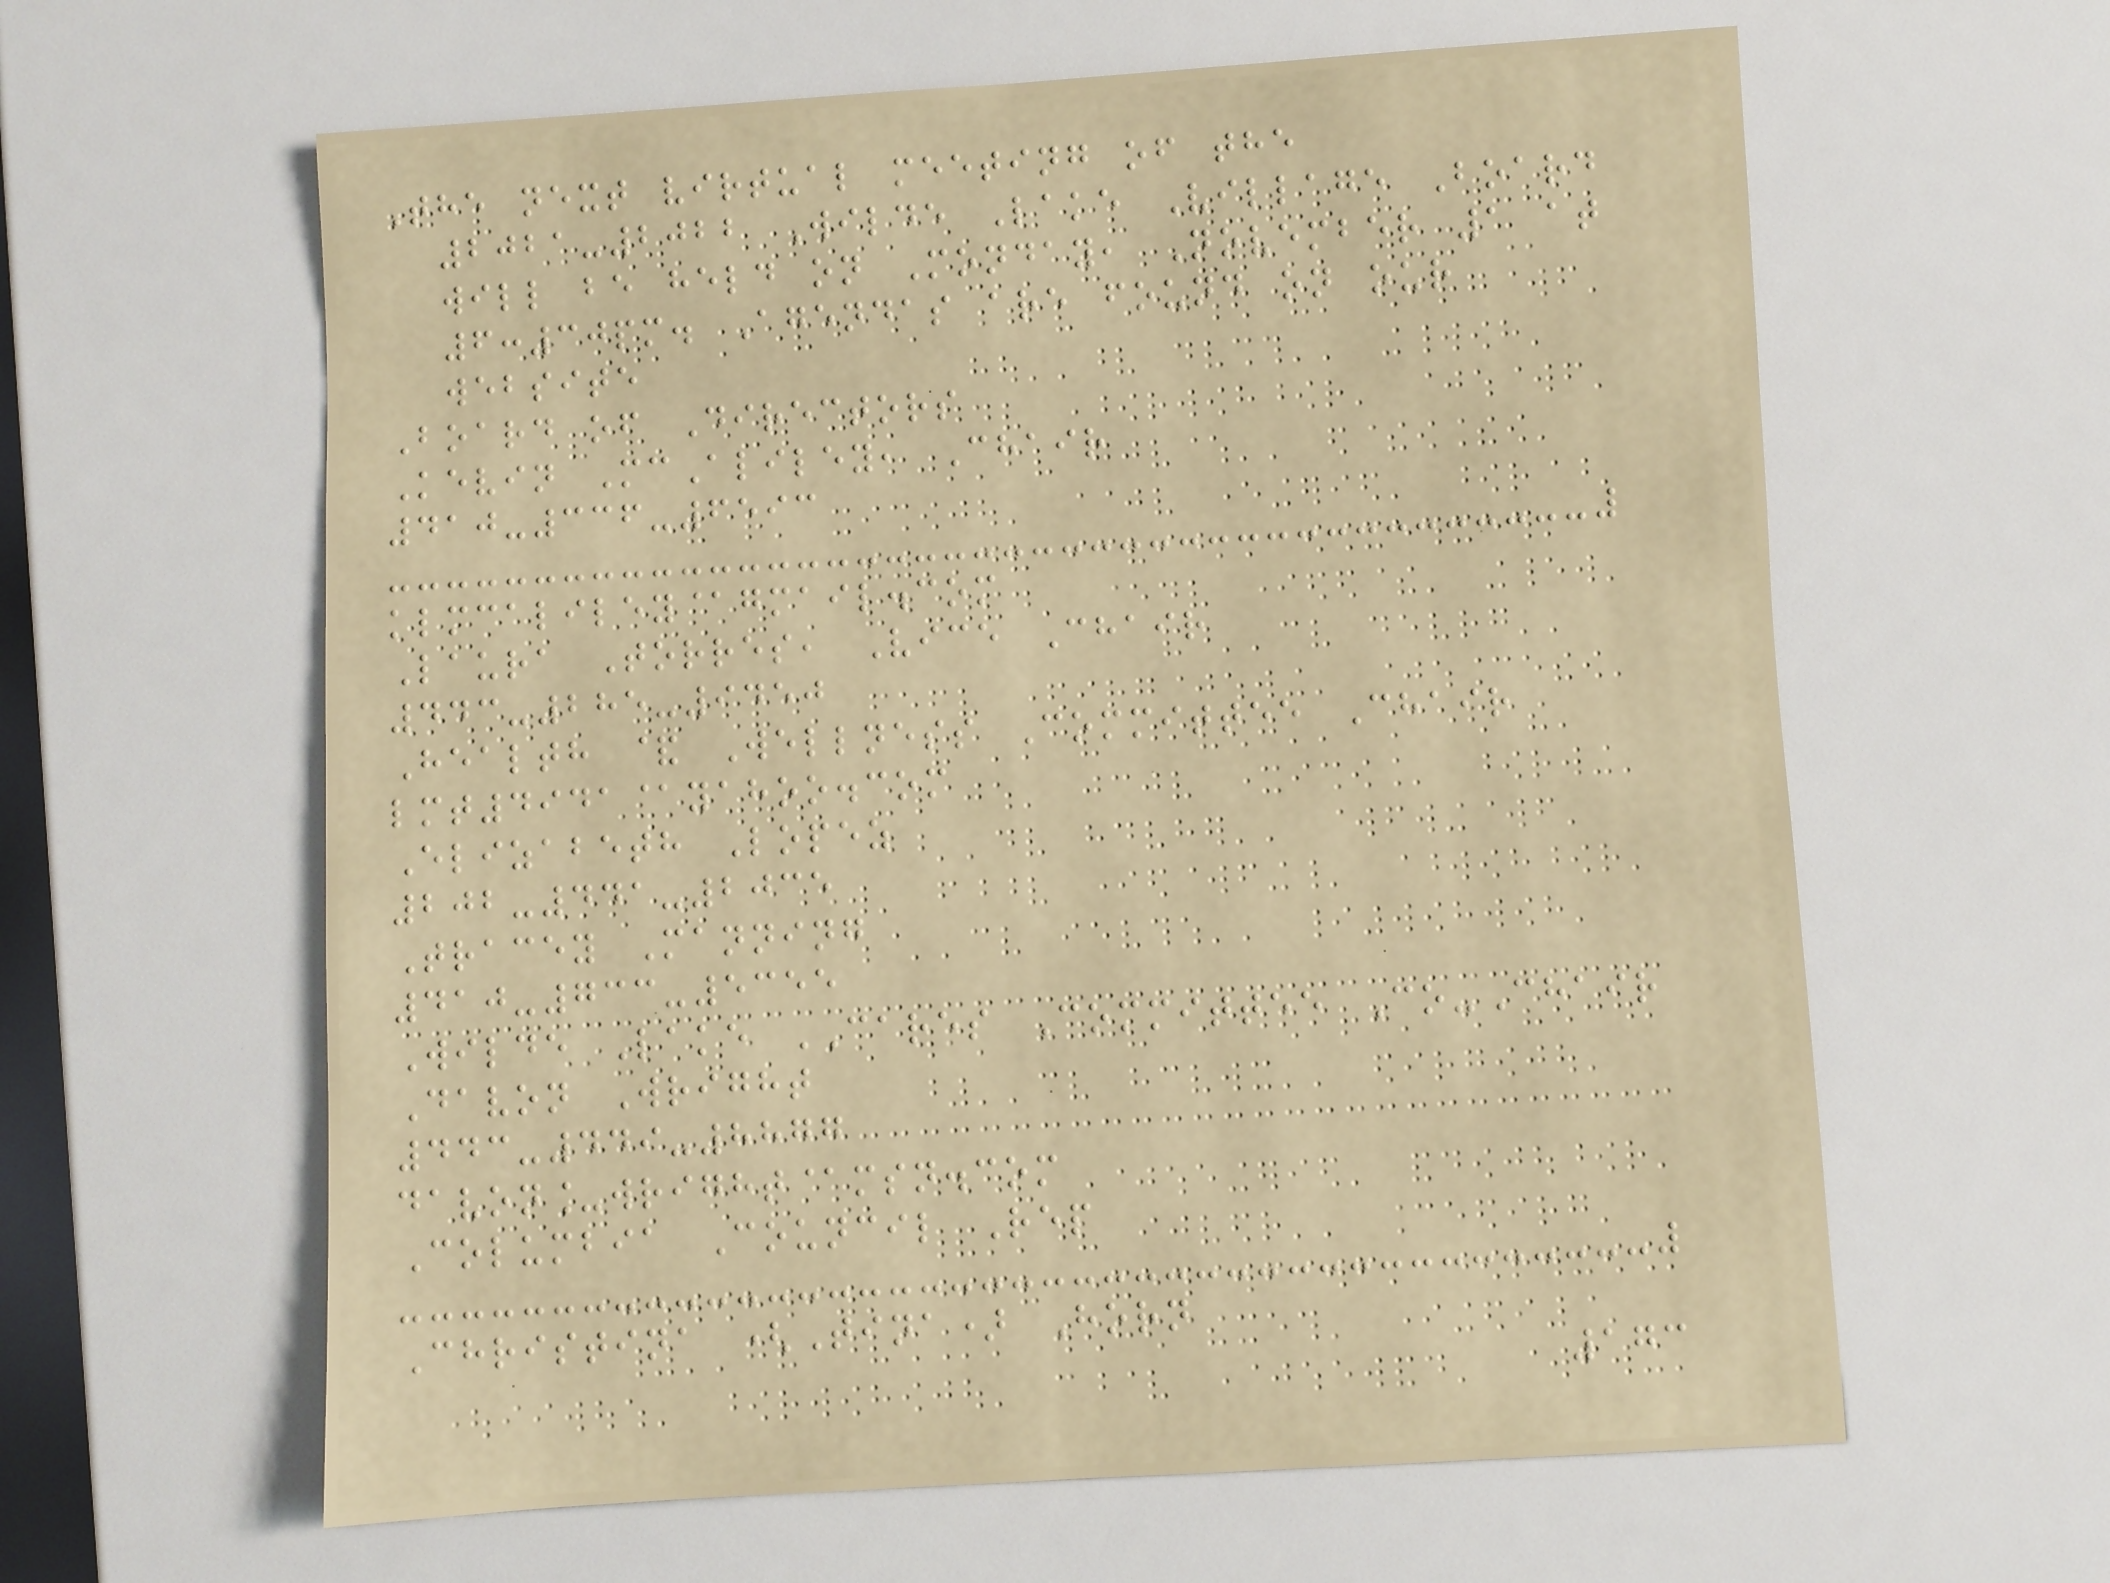The next virtual meeting of the
2021-2022 Wilde Lake Village Board
will be held on Monday, November 1 at
6:30pm. Agendas are found on our
website
Board of Directors
Kevin McAliley, Chair
410-336-6593
klmcaliley@gmail.com
Laura Torres, Vice Chair
443-285-9450
Health & Wellness Committee Chair
lmt4941@yahoo.com
Elizabeth Lopez
202-441-2035
Tracey Manning
410-733-5355
Wilde Lake CARES Committee Co-Chair
Davon Wright
443-449-8877
davon_wright@msn.com
Columbia Council Rep
Christina (Tina) Horn
173
